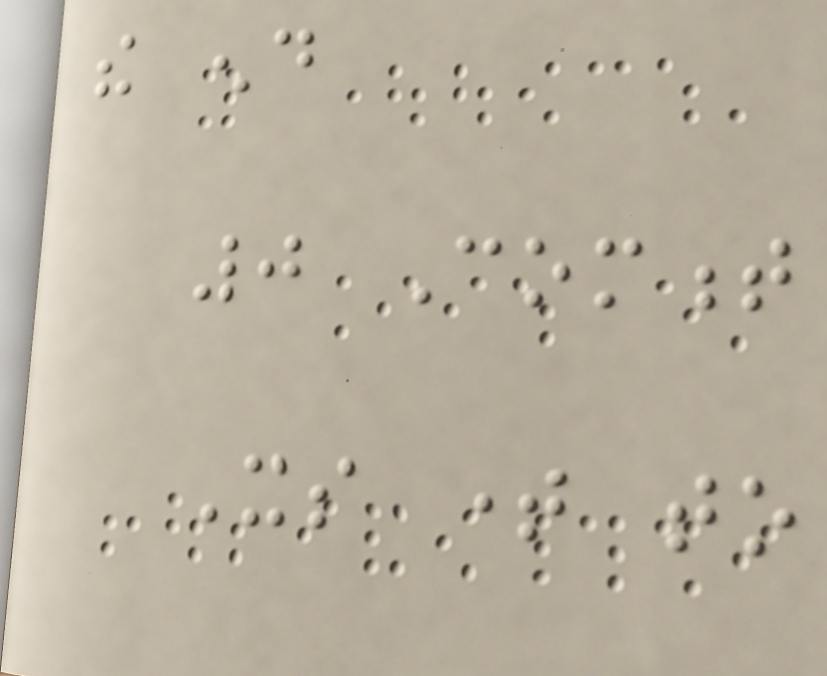the end
0 Comment
Its time to
